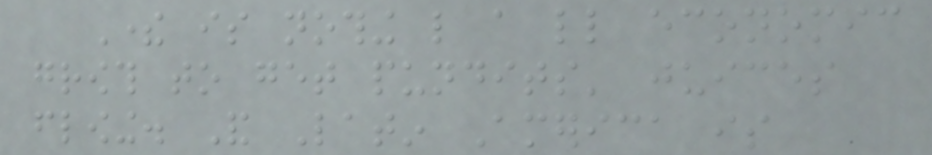There is nothing like a little economic
growth to get pundits' juices
flowing. And Latin America is
